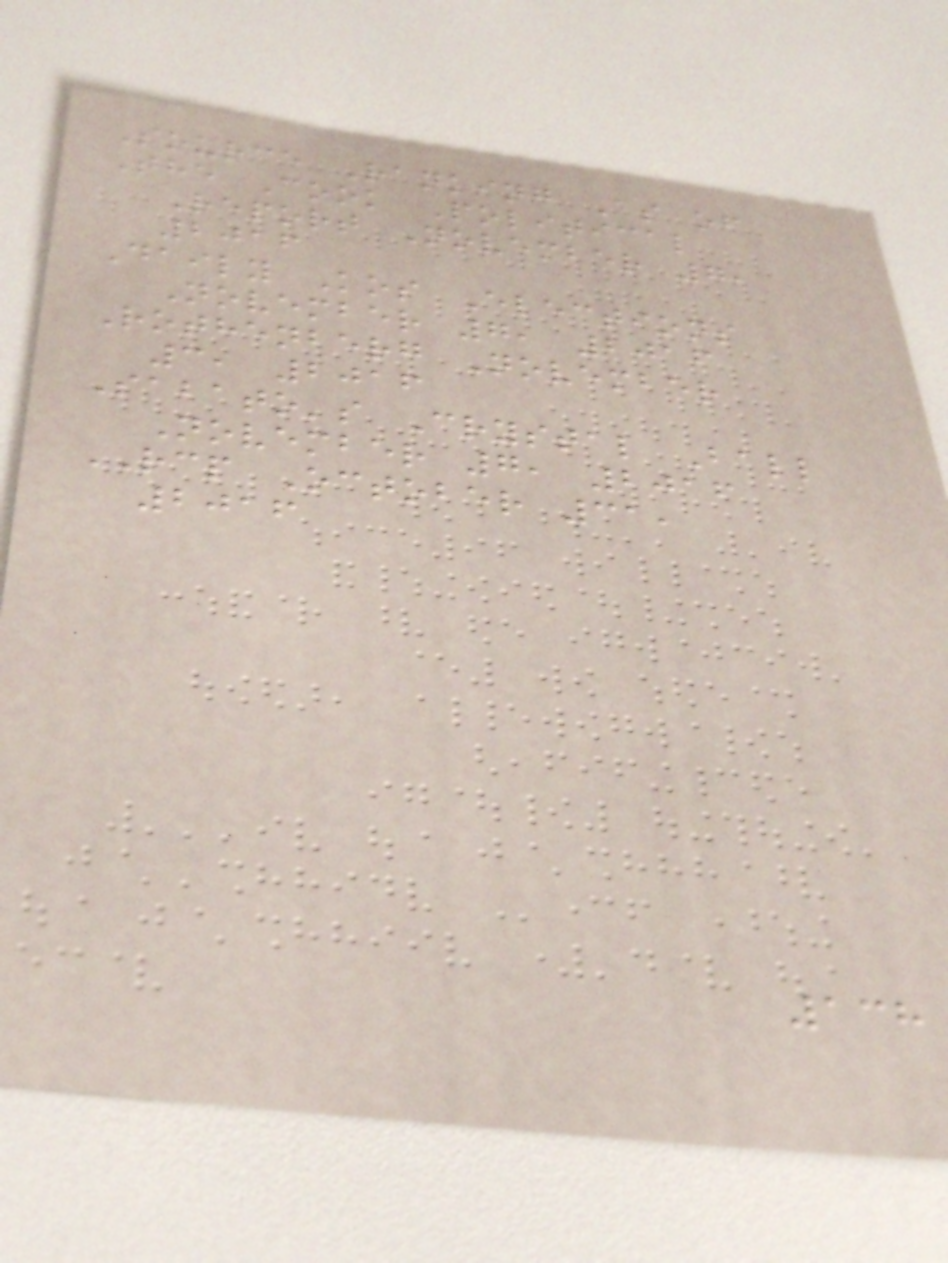Source Ranking As of
The Cook Political
Report November 7,
2016
Daily Kos Elections
November 7, 2016
Rothenberg November
3, 2016
Sabato's Crystal Ball
November 7, 2016
RCP October 31,
2016
138
